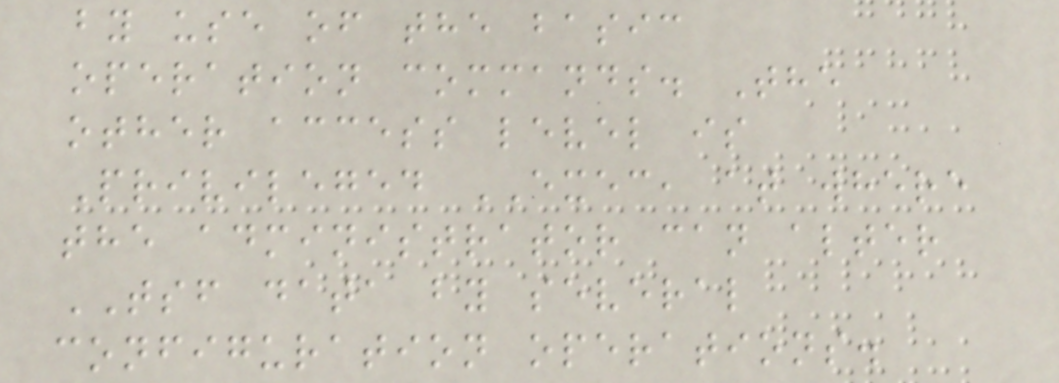by use of the basic
operation commands. The
other access level is
Privileged EXEC, at where
the administrator can alter
TSF data by several
configuration operations.
